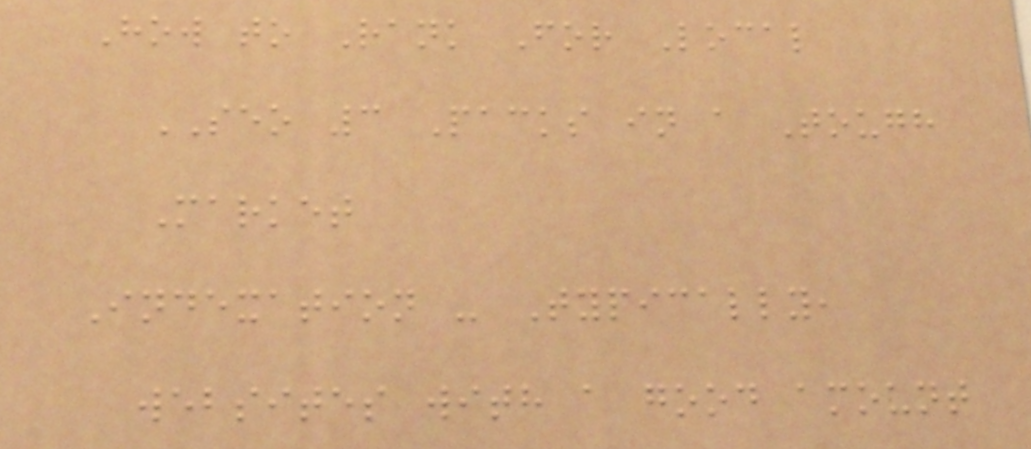How to Rank For Local
SEO 3 Packs in a Tough
Market
Indexation - Typically,
websites with a good amount
